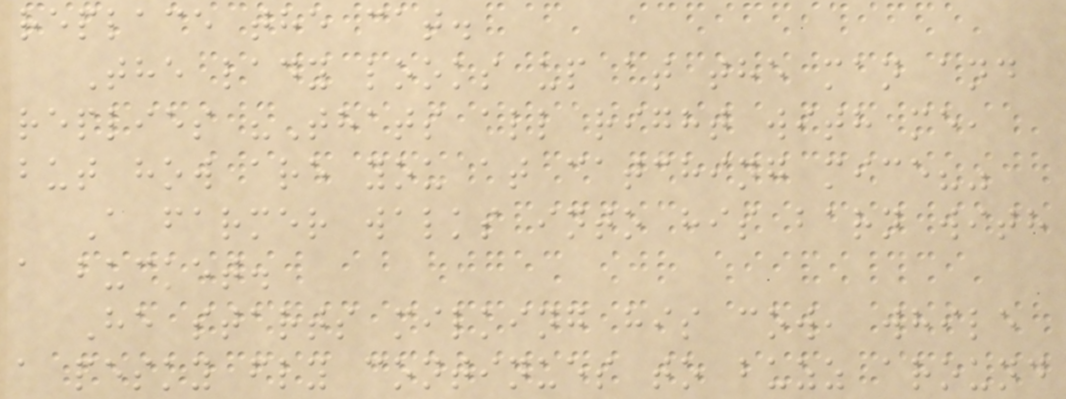replace the cat.
The lady looks up at the man and
replies "Thats all right with me,
but how are you at catching mice?"
A farmer walks into his barn with
a bucket.
He starts milking his cow, while
a pesky fly continues to buzz around
